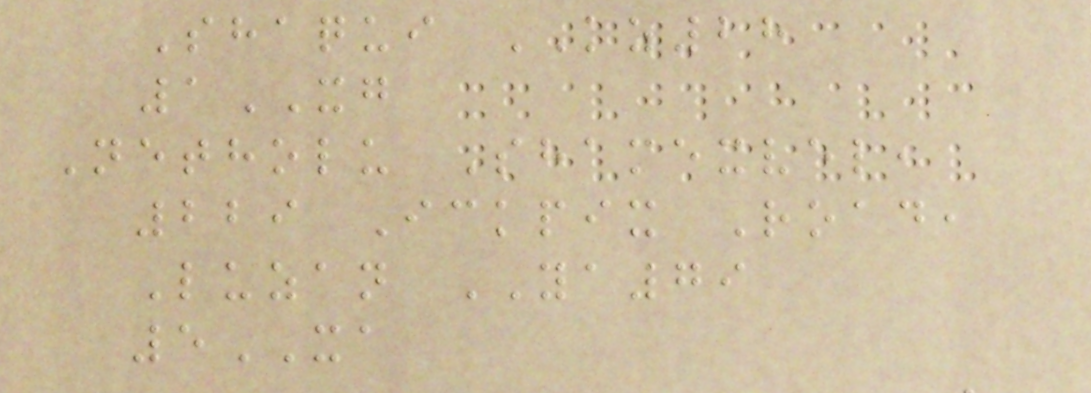Shaqui KZ28
1XG
Netholu Shamexvel,
229 Ickpix Road,
Luzan YA79
5XA
